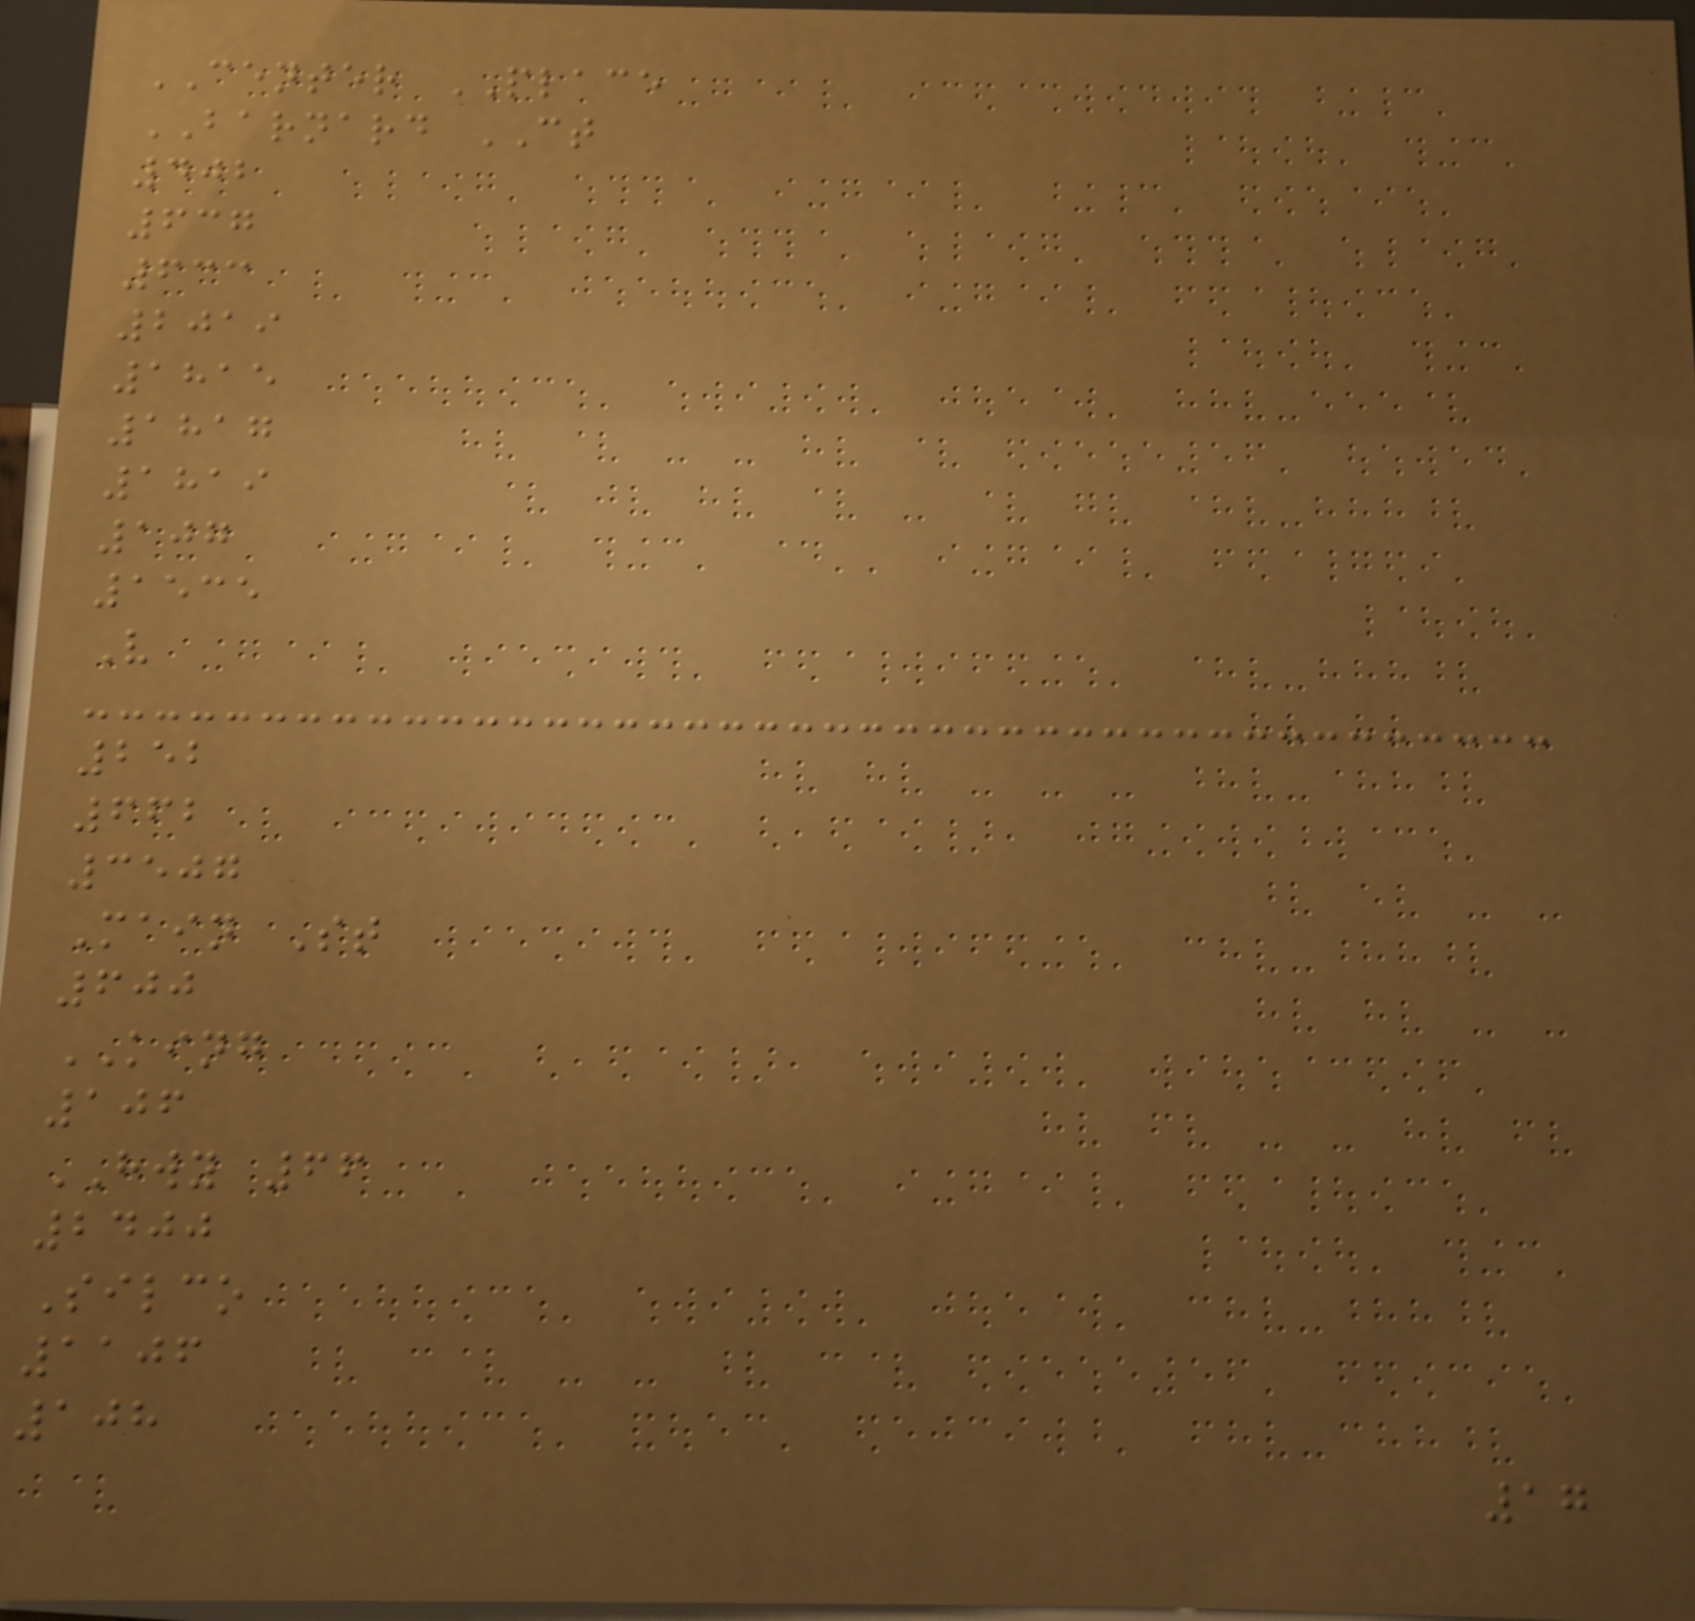CENTER PLACE
BARNARD CT
402
637
633
2019
1815
1817
1819
107
1535
V
252
662
3507
Main St
600
KING
106
HWY 66
2400
Silco
1106
108
17
